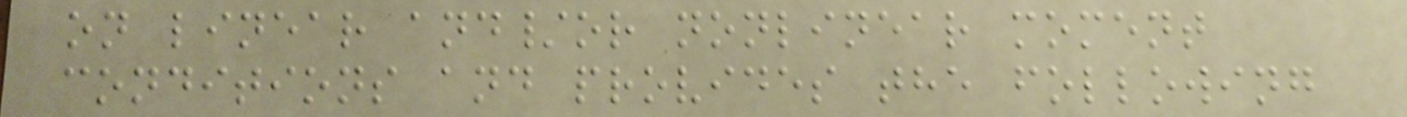on linear and/or nonlinear moment
conditions and provides the following
